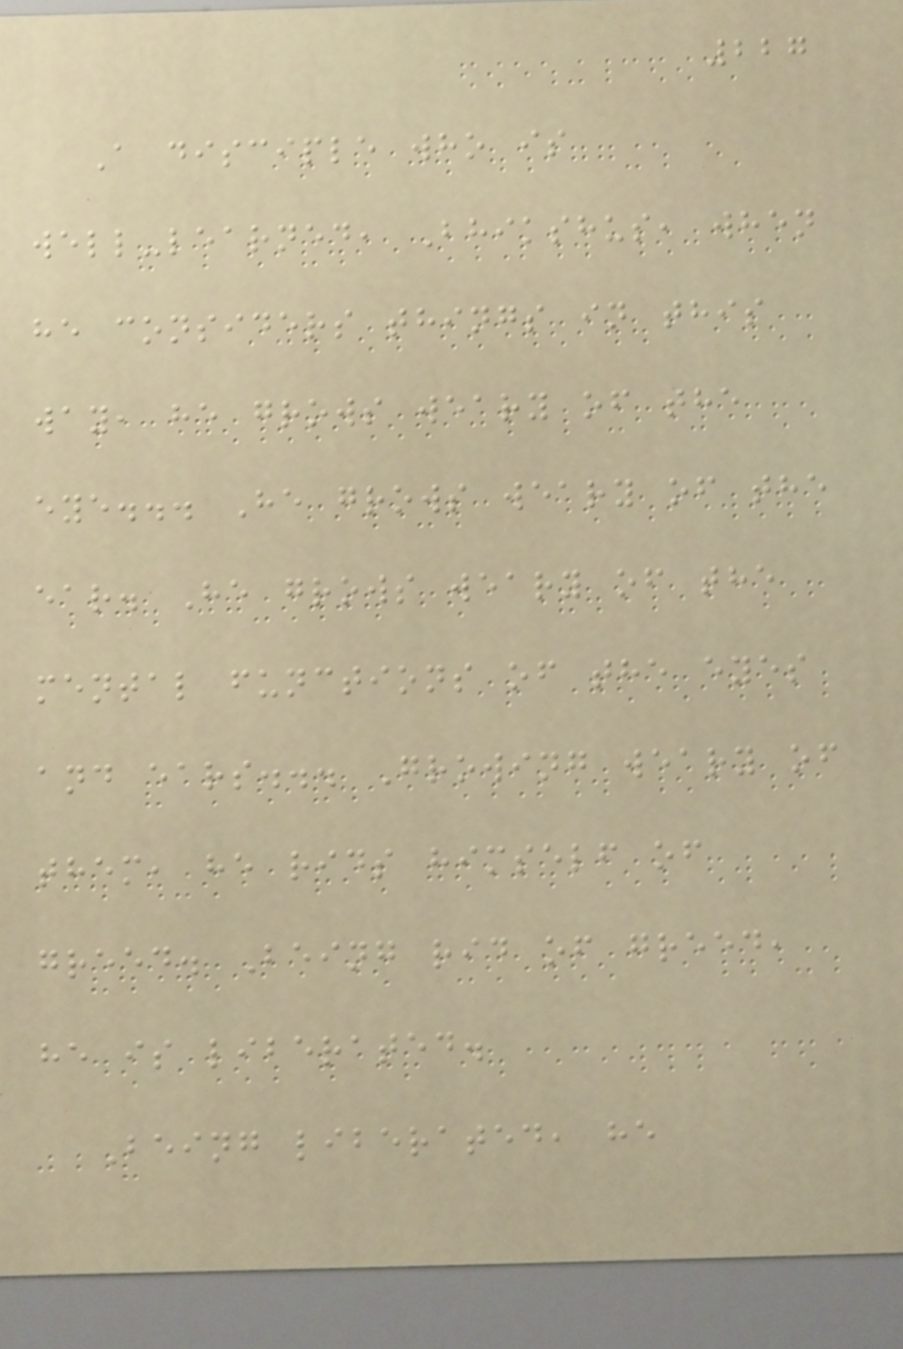227
A disciple who is
well-learned, Bhikshus, when
he considers things in this
way, he grows weary of the
eye... He grows weary of the
ear. He grows weary of the
mental functions of the eyes
and ears... Growing weary of
them, he rids himself of
greed. Being rid of greed,
he is liberated.
Being liberated, he
